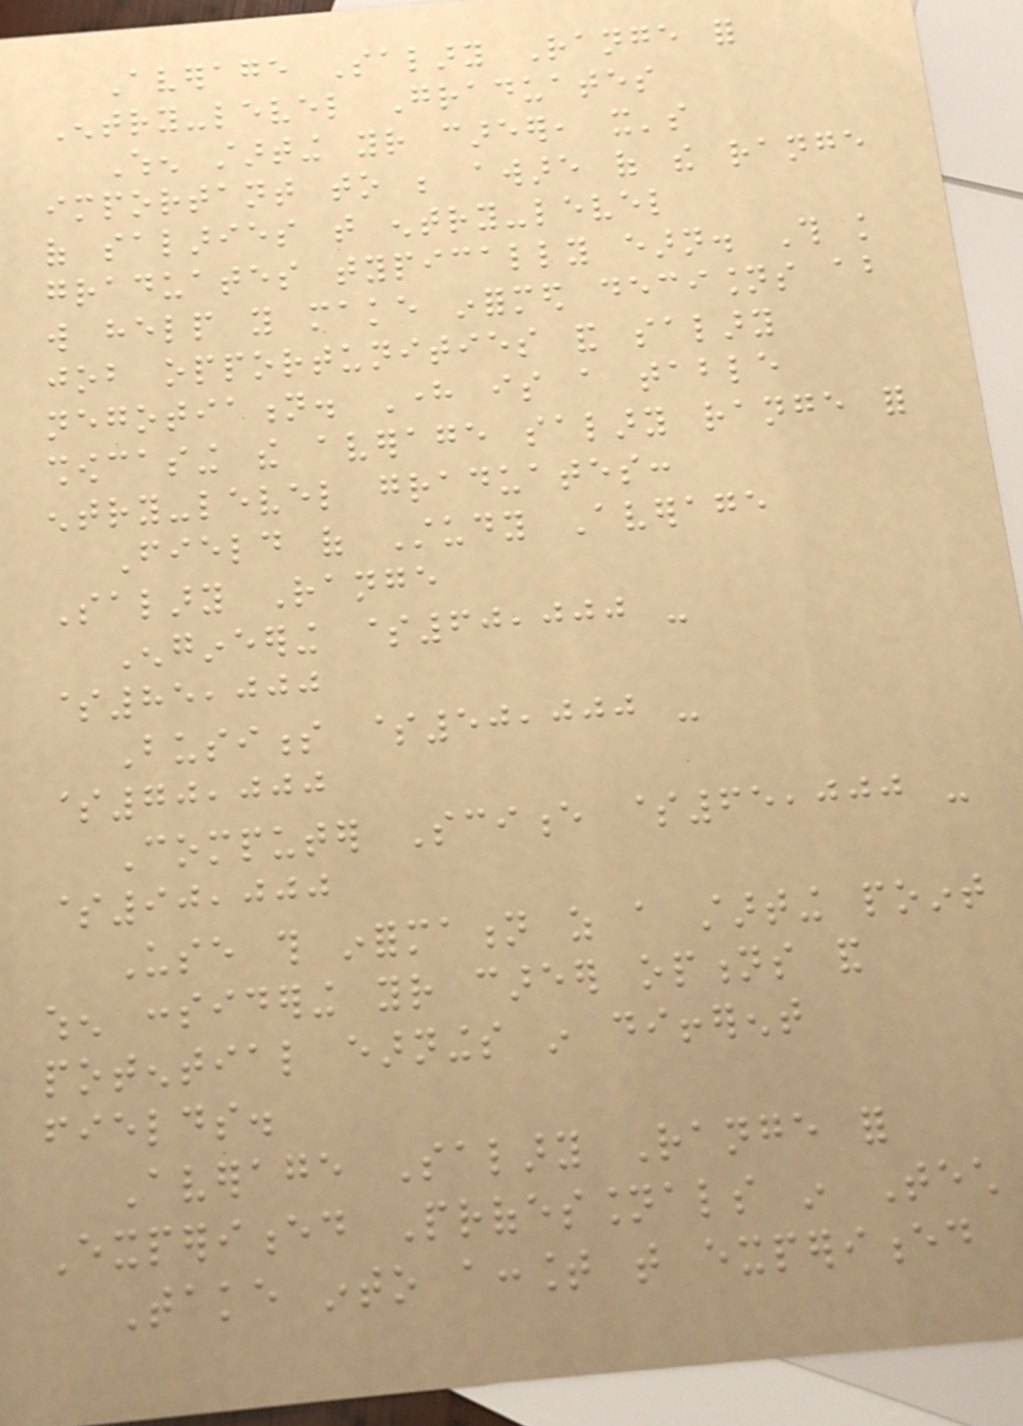Average Salary Range for
Entry-level Graduates
When starting your career, it's
important to be aware of the range
of salaries that entry-level
graduates typically earn. This knowledge
will help you make informed decisions about
job opportunities and salary
negotiation. Here is a table
showcasing the average salary range for
entry-level graduates:
Field of Study Average
Salary Range
Engineering $60,000 -
$85,000
Business $50,000 -
$70,000
Computer Science $65,000 -
$90,000
Use this information as a starting point
when considering your career options and
potential earnings in different
fields.
Average Salary Range for
Experienced Professionals in Tech
Take into account that experienced
